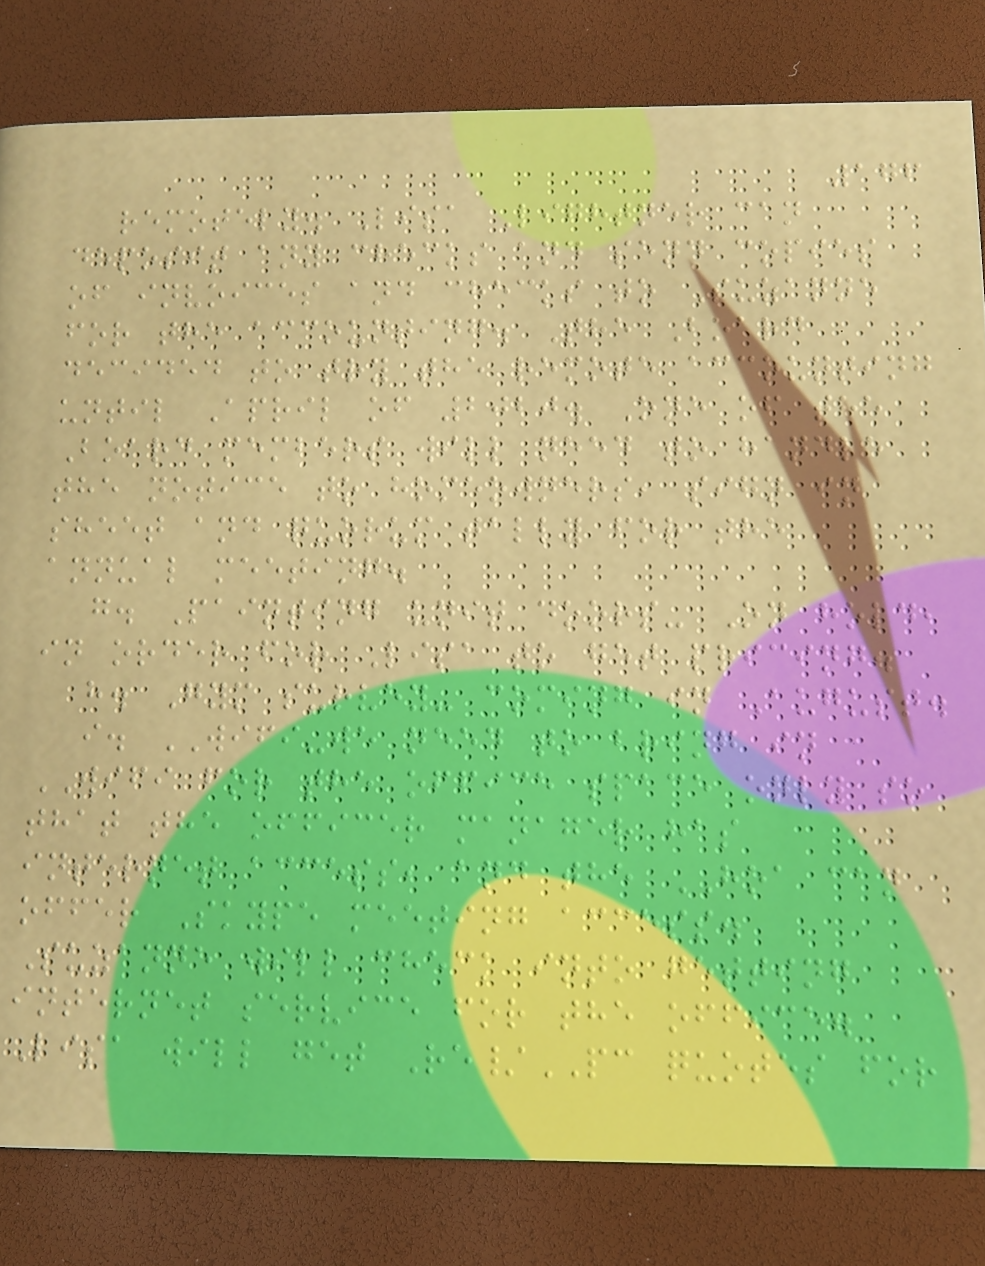176
remotely. Lisa Lightner can
deposit any checks and send copies
of invoices and checks to Suzanne
for the accounting. The Board
decided to try the remote accounting
until April of 2020. One of the
Board members will need to handle
the notice to homeowners, sign in
sheet and quorum tally for the
annual meeting.
g. Painting unit doors- On hold,
in order for Lisa to get pricing.
h. Gym survey- coming in August.
i. WIFI-we need to bring in
WIFI for the office space only so
that the officer manager has
internet access, and the HOA can
offer Skype meeting access.
Suzanne will check into getting
internet service for the office.
Lisa will get Re/PC quotes for
